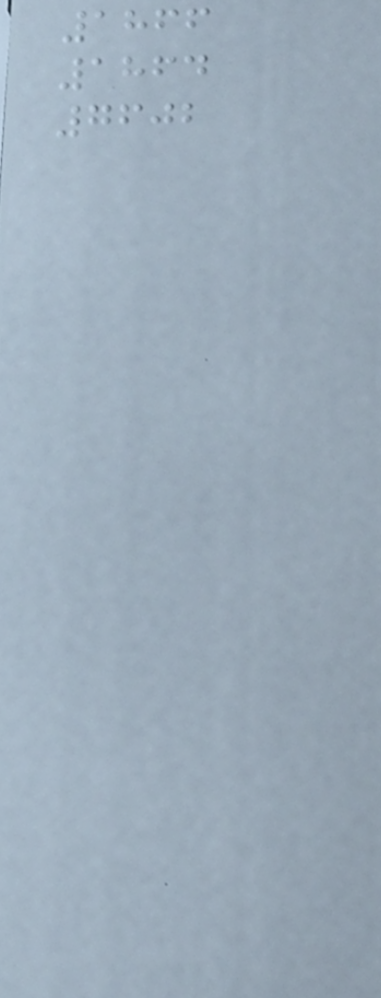1866
1864
7602
